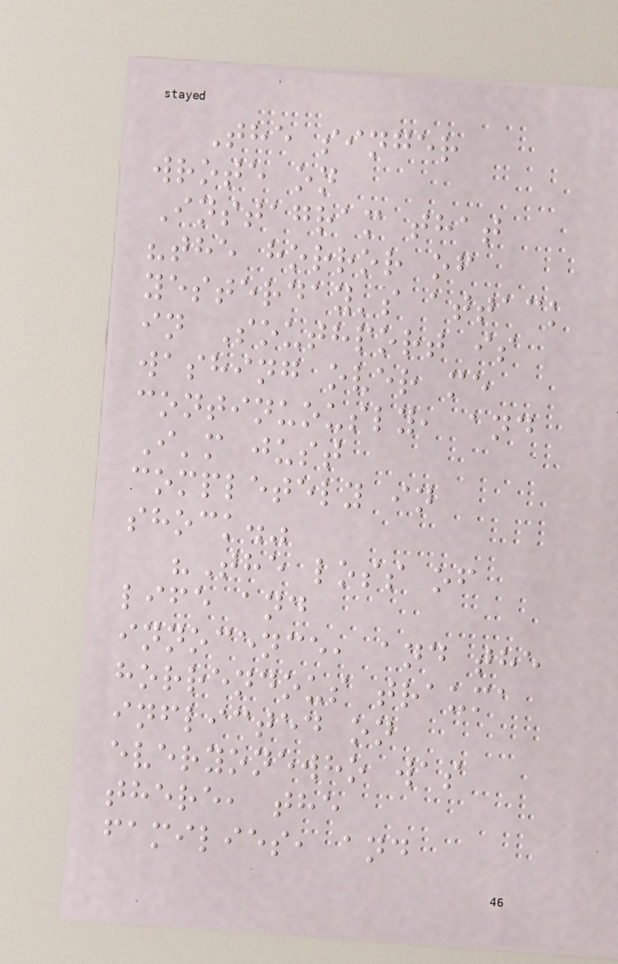The singer
wrote on
Instagram that
"the horror of
yesterday's attack
in Southport is
washing over me
continuously, and
I'm just
completely in
shock."
"The loss of
life and
innocence, and the
horrendous trauma
inflicted on
everyonewho was
there, the
families, and
